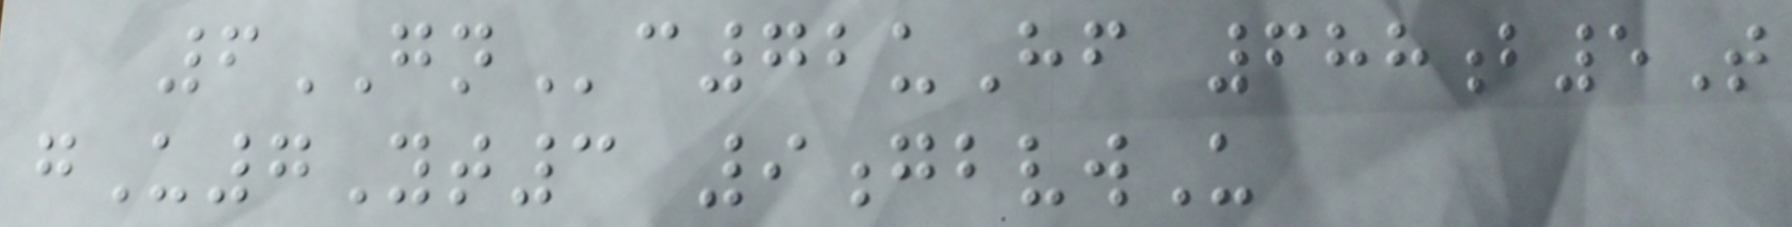6GNc72uHf 688b5T
gU7Yt3 9gbvwU
